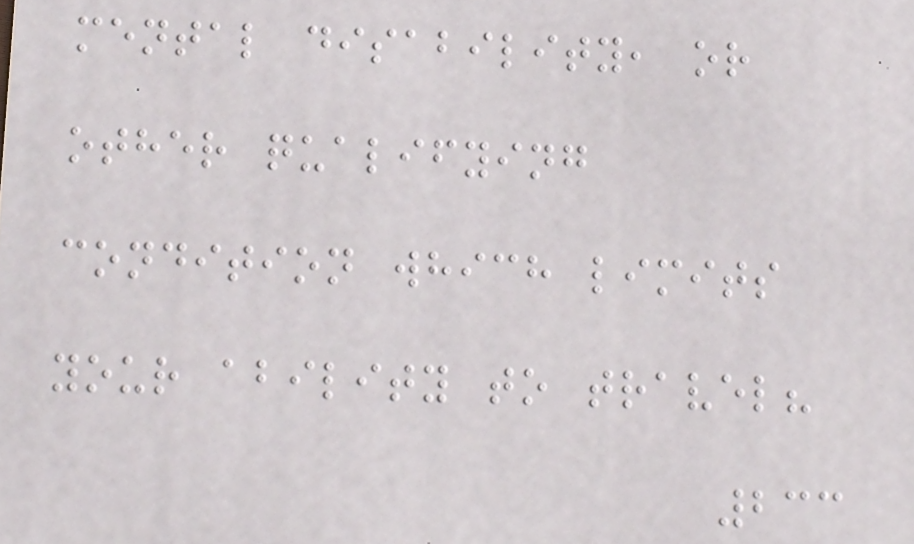mental disability, or
other qualifying
condition which limits
your ability to travel?
233
